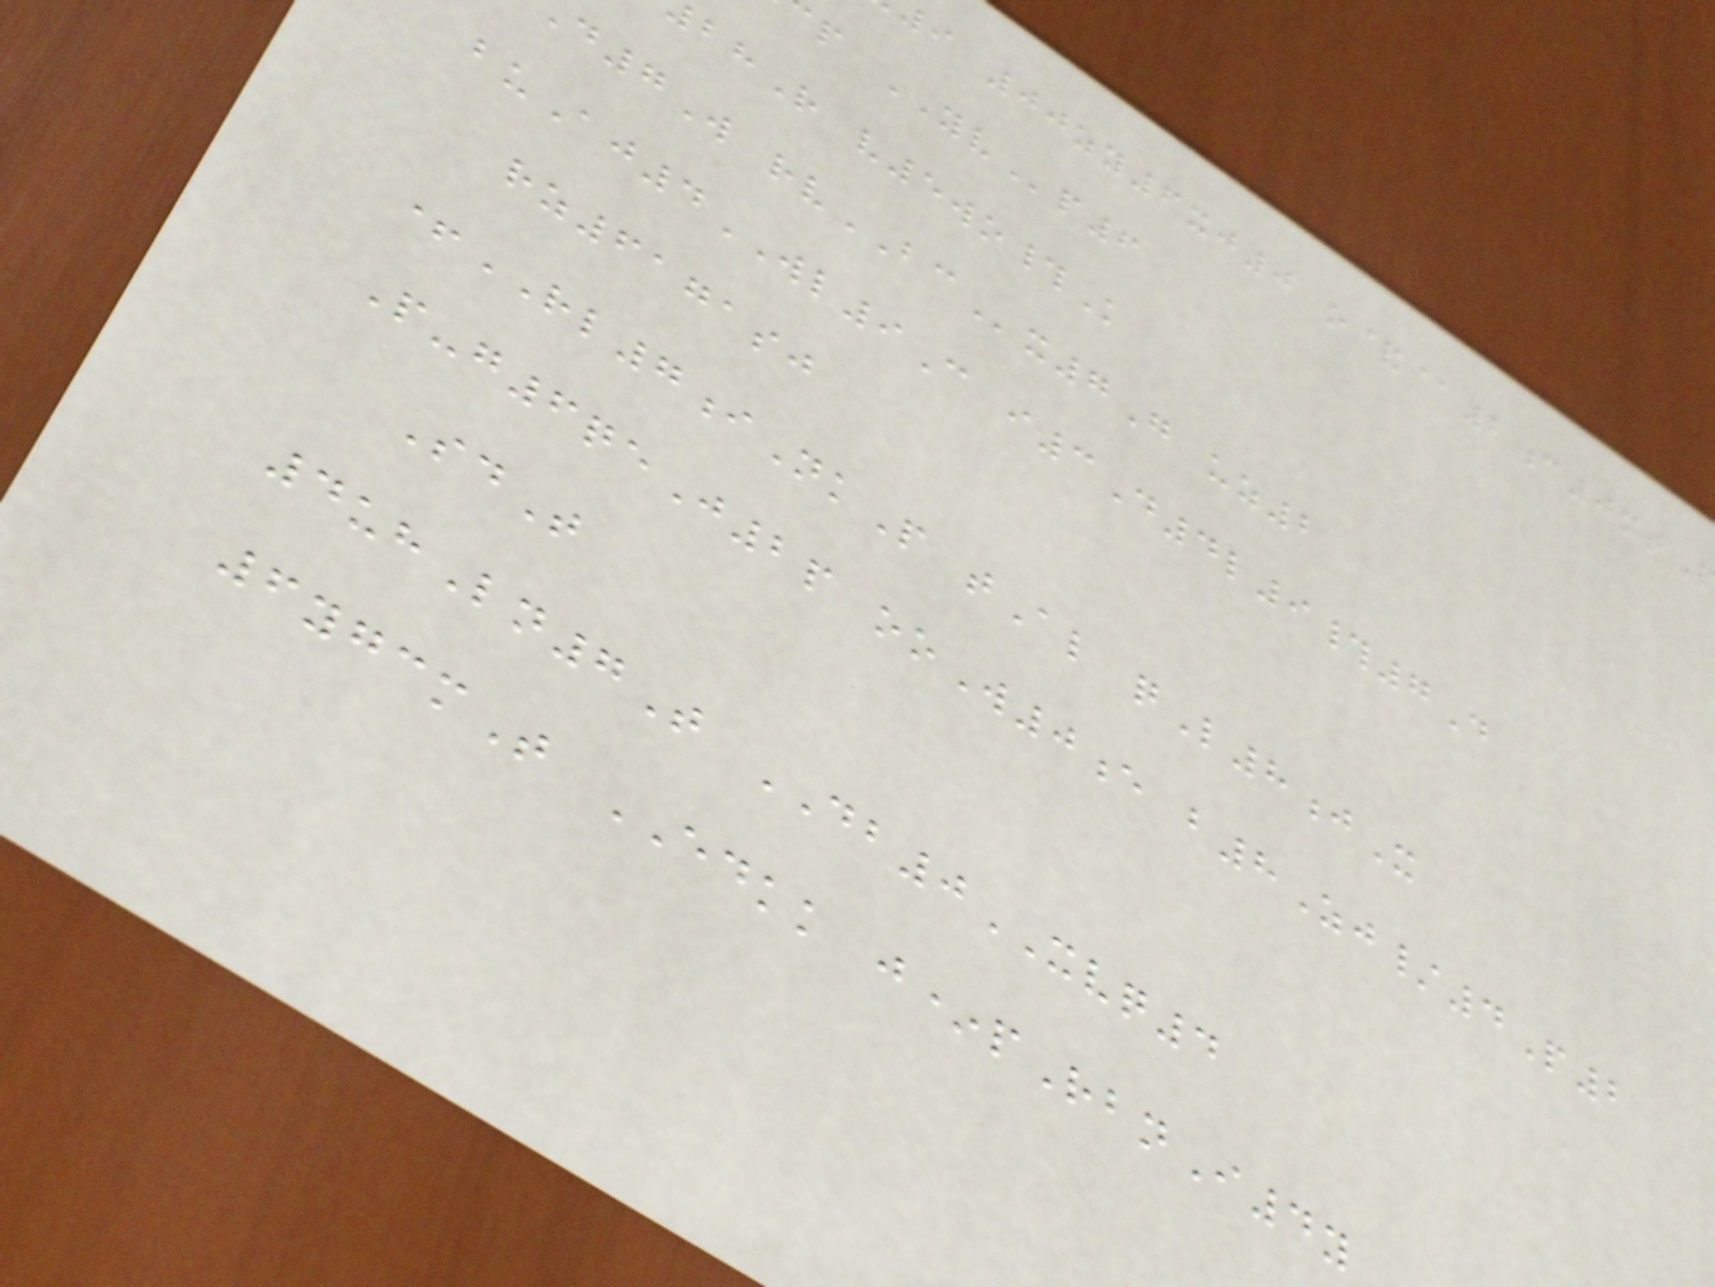i 00zy6xj0 o&@2c0mt
p YVp6
R v5wo#K
7W rvBCx7G uz2
buAj4WL9C i3D4l9#7D
rz6171sj
+RL7iNkP tAl qL8jX
P-g6qeJ2p ooW0e b8Zj/4P2
SdT
4uhLn7T DB0XVQ4
6ygcmT EDKK j*pRbnI4y
